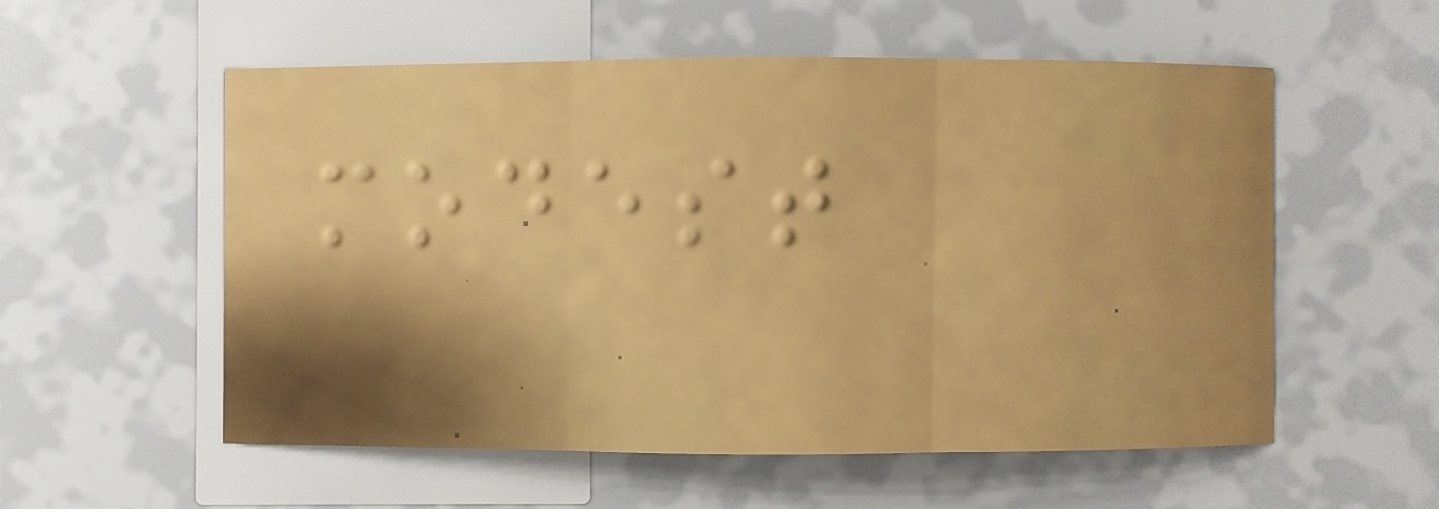modest
